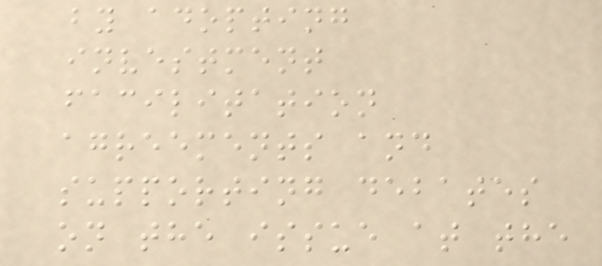by adopting
investment
facilitation
agreements and
supporting debates
on the issue at the
